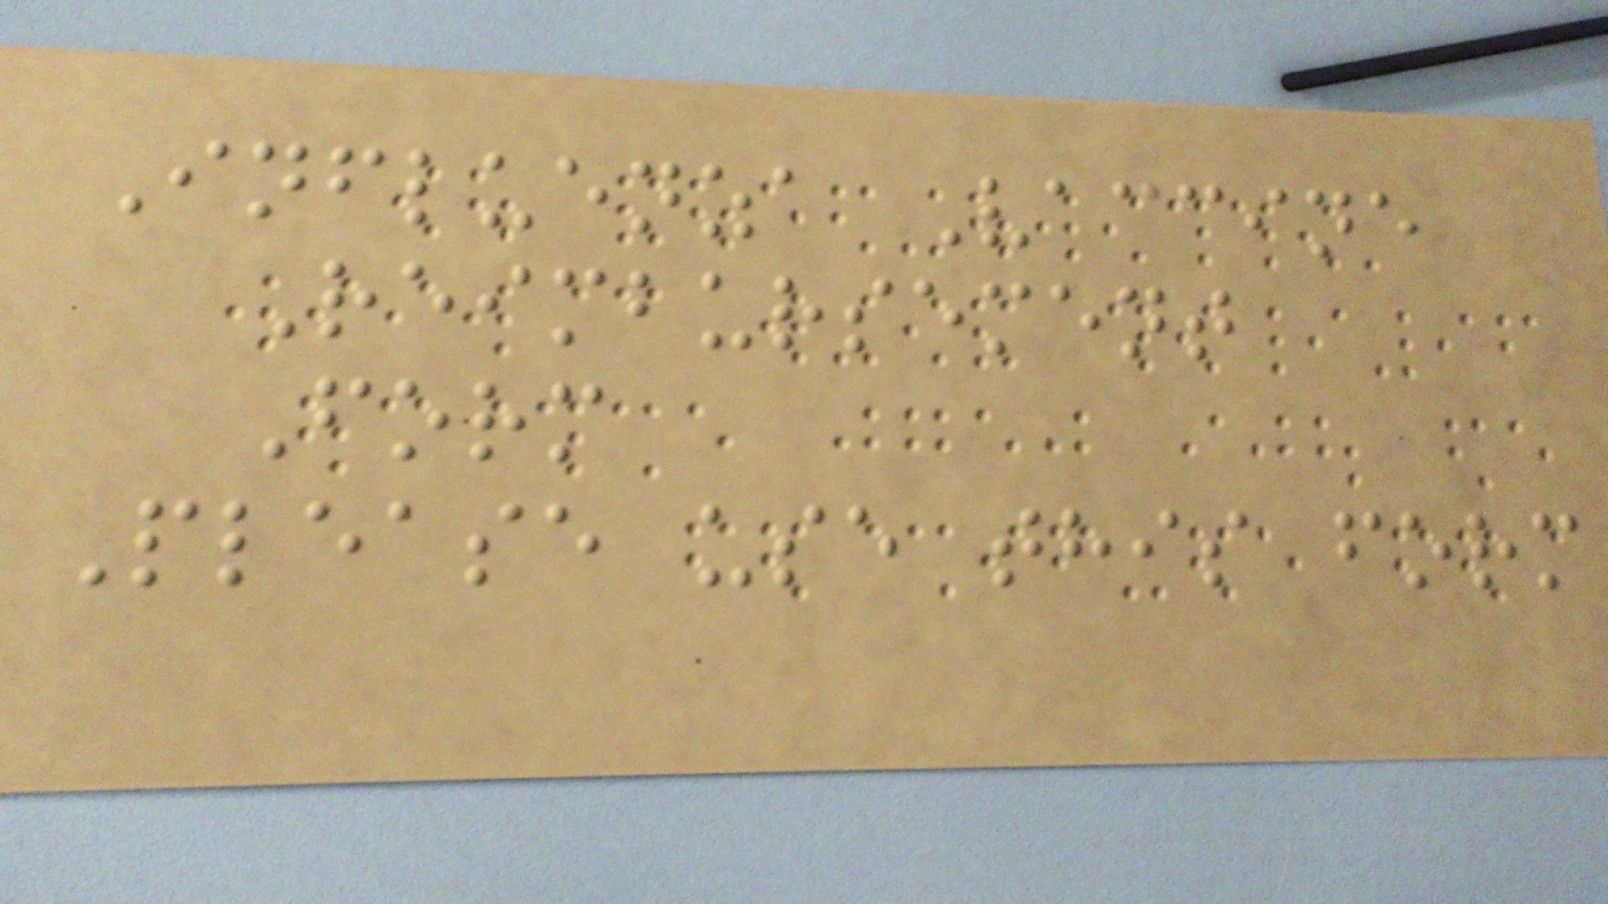Influenza Vaccine
Reimbursement
Form
Please use this form
